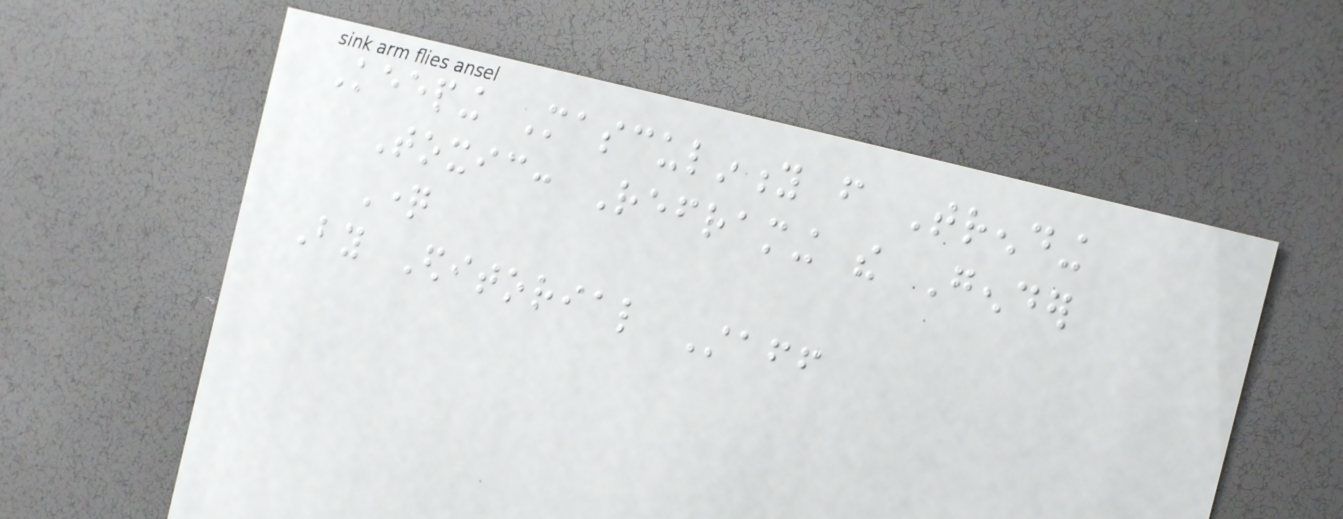Keeping Masculinity from Trending
Toxic: Reframing the Gender
Question
By Editorial Staff
